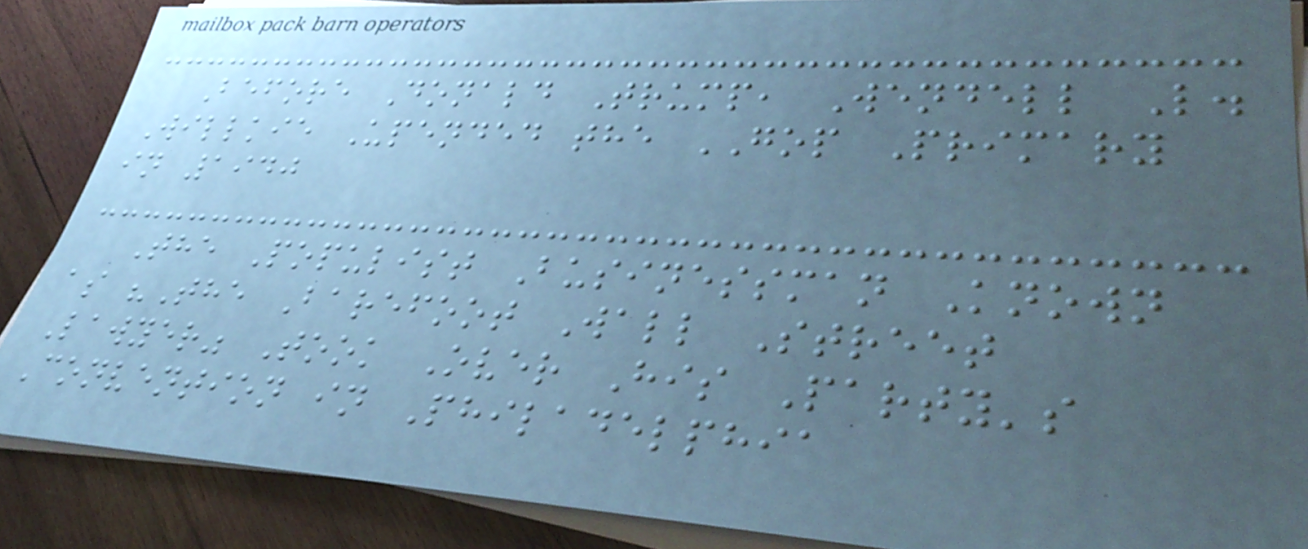Before Donald Trump, Wendell L.
Willkie Upended the GOP Primary
in 1940
The Populist Businessman Known
as "The Barefoot Wall Street
Lawyer" Took Over His Party's
Convention in Philadelphia
